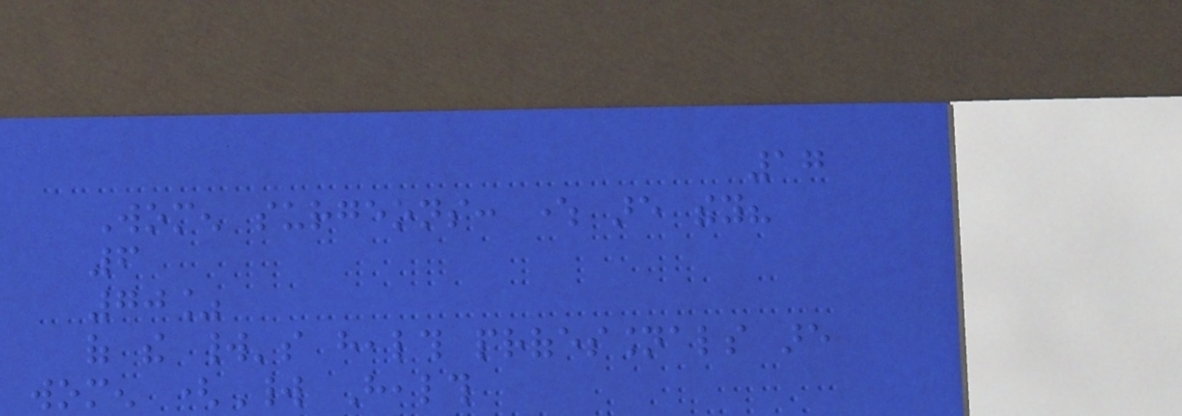17
Women surgeons: where are they?
6
70%
of the world's health professionals are
women (World Health
